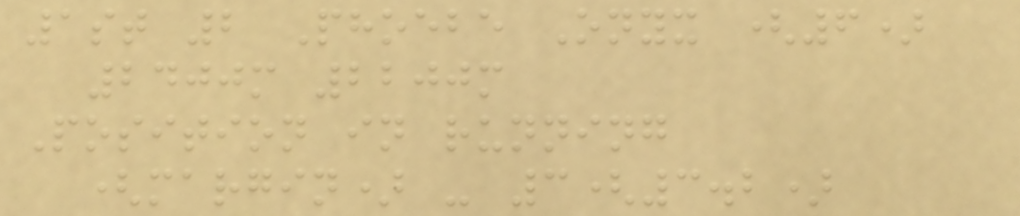1st 2 Phoebe Onyx (6)
2400m 2200m
Position in running
(margin) - 3(3.2)
